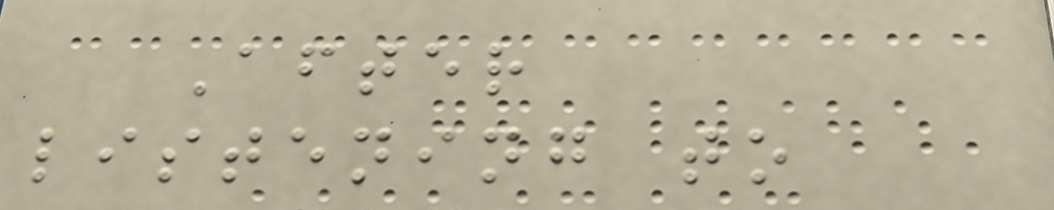After
listening to
